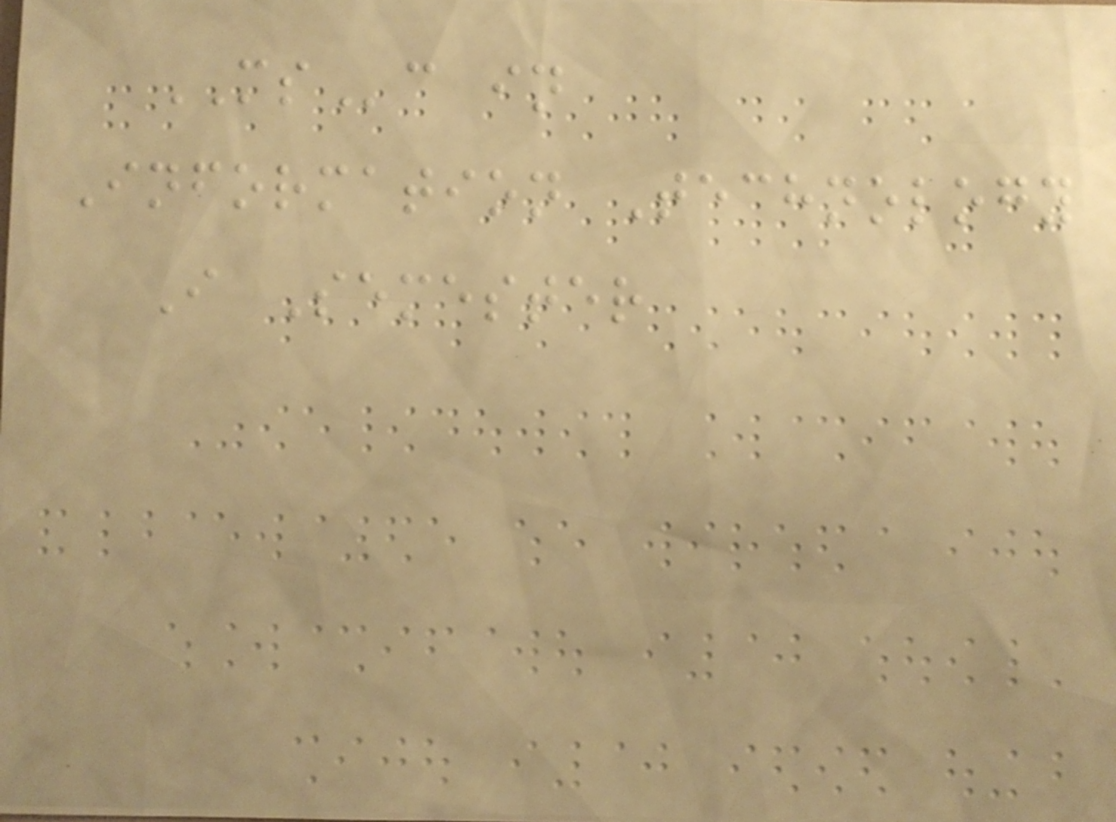MSc in
Information Technology
I Semester
